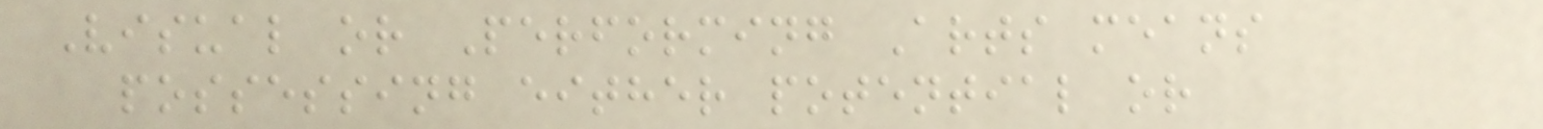Visual or Performing Arts means
possessing either potential or
